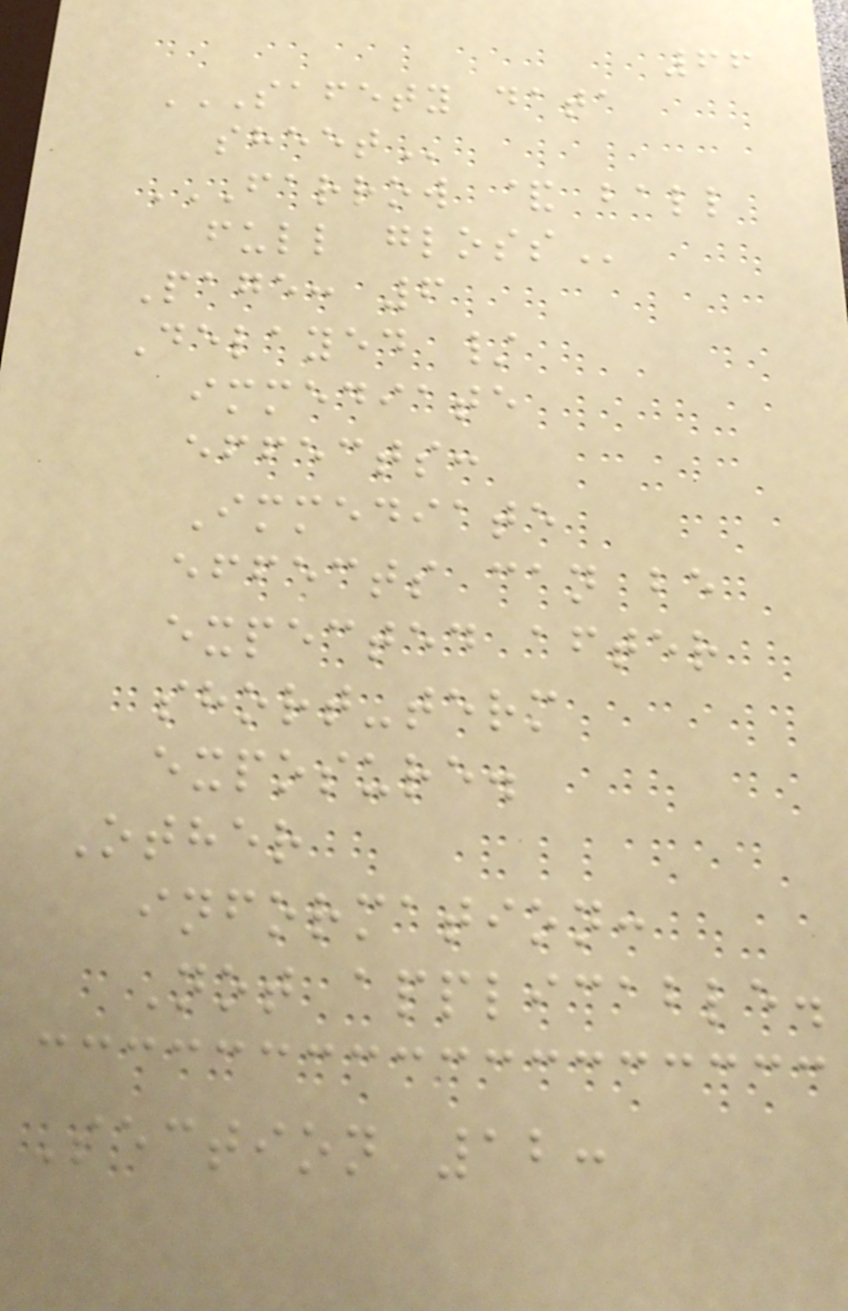66
SAFETY DATA
SHEET
FARROW & BALL
FULL GLOSS
Page: 6
Delayed /
immediate
effects:
Immediate
effects can be
expected after
short-term
exposure.
Other
information:
Not applicable.
Section 12:
